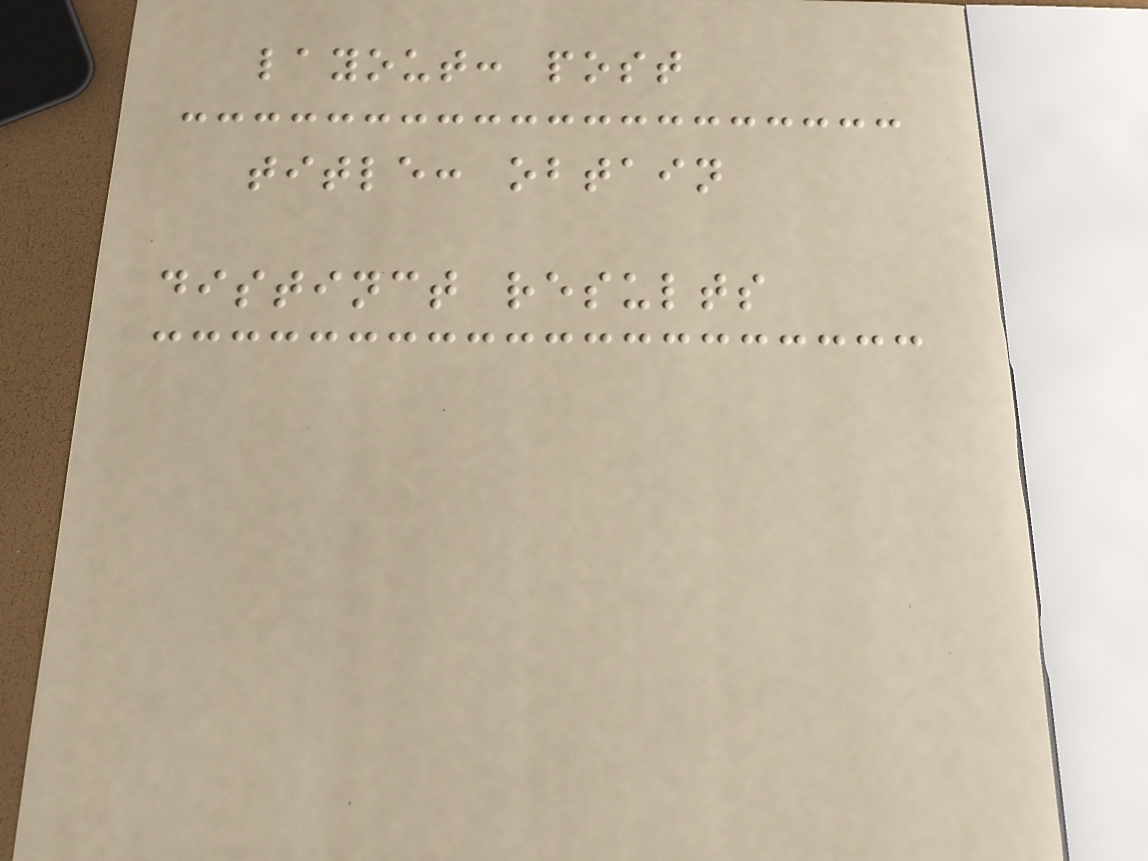layout: post
title: obtain
distinct results
